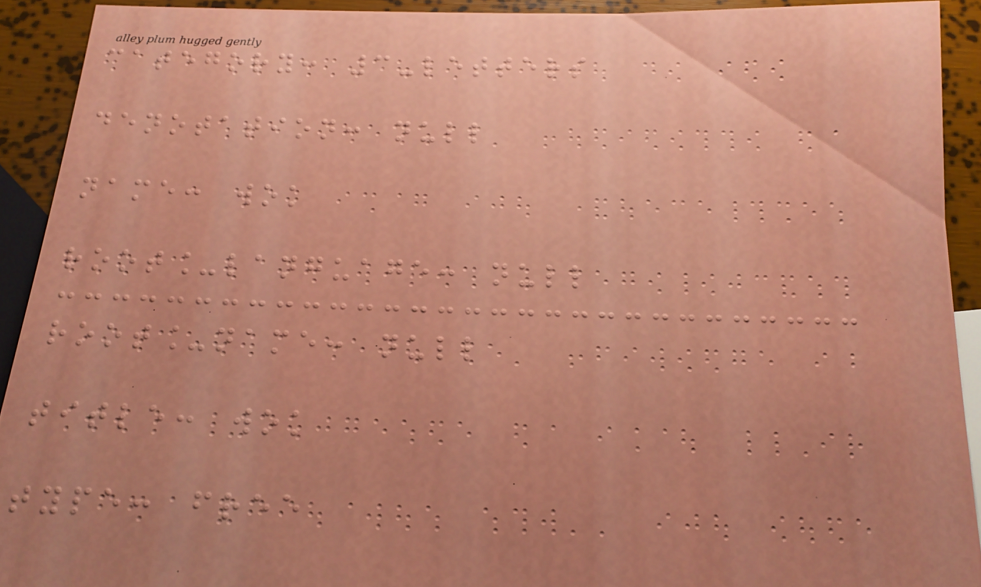category: 3-letters
denotation: null
name: wok
root_language: null
root_name: null
title: wok
type: free
